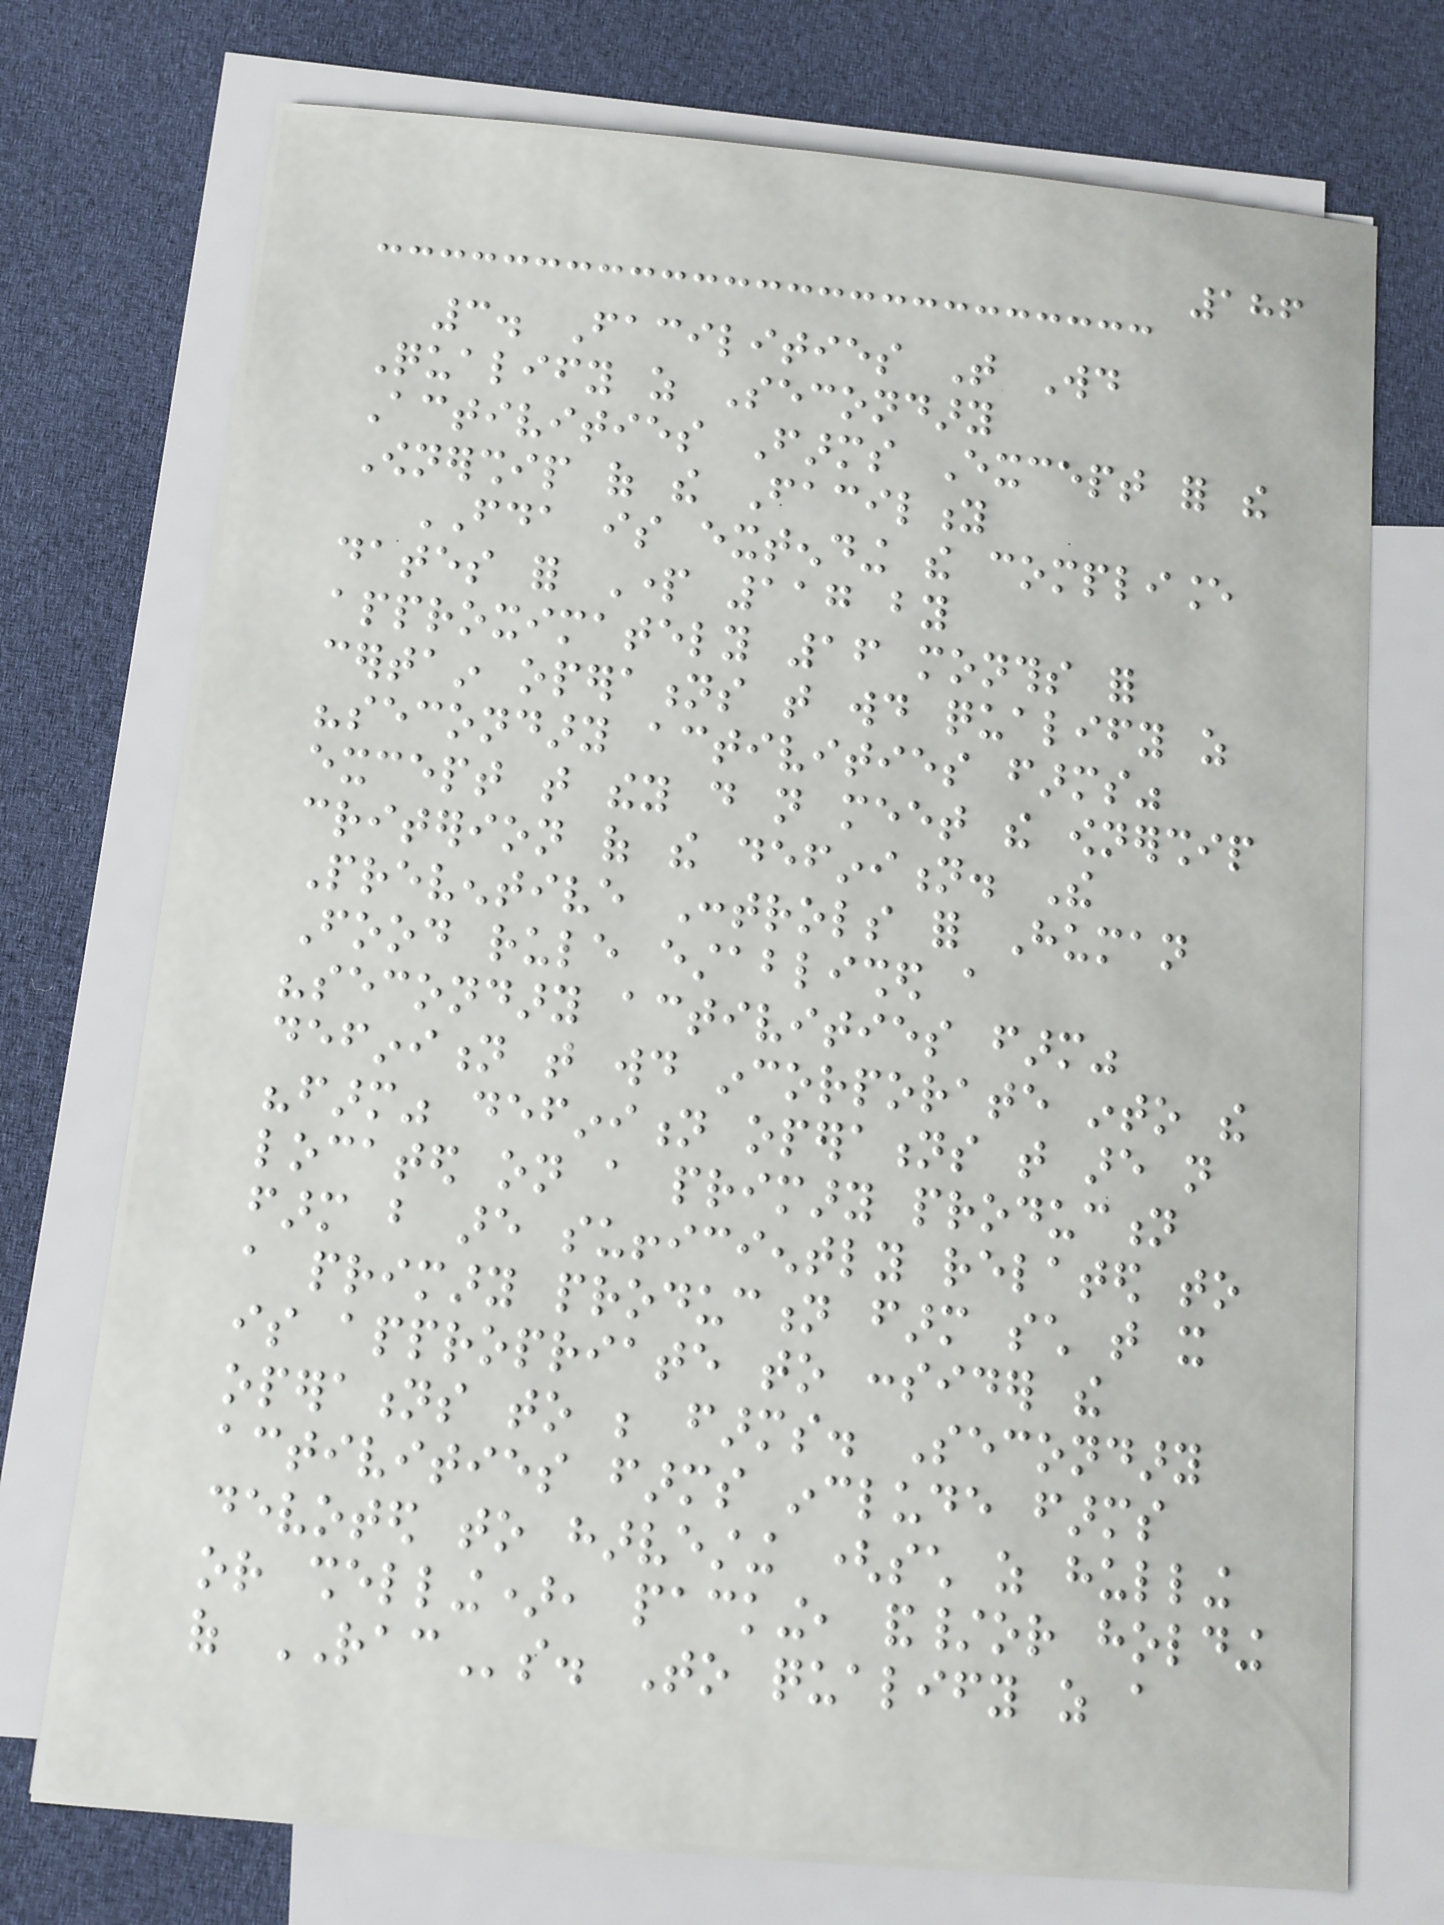186
3. Facilities That Would
Qualify as Secondary
Activities Farms Except for the
Ownership of the Facility
FDA is extending the compliance
dates for Part 117 by
approximately 16 months for
certain operations that would qualify as
"secondary activities farms"
except that they do not meet the ownership
criterion of the definition. The
Preventive Controls for Human
Food rule established a
"secondary activities farm"
definition that would incorporate into the
"farm" definition operations that are not
located on a primary production
farm but are sufficiently related to
a primary production farm such that it
is appropriate to consider the
operations to be farms. Secondary
activities farms include farms
devoted to harvesting (such as hulling
or shelling), packing, and/or holding
of RACs. To qualify as a
